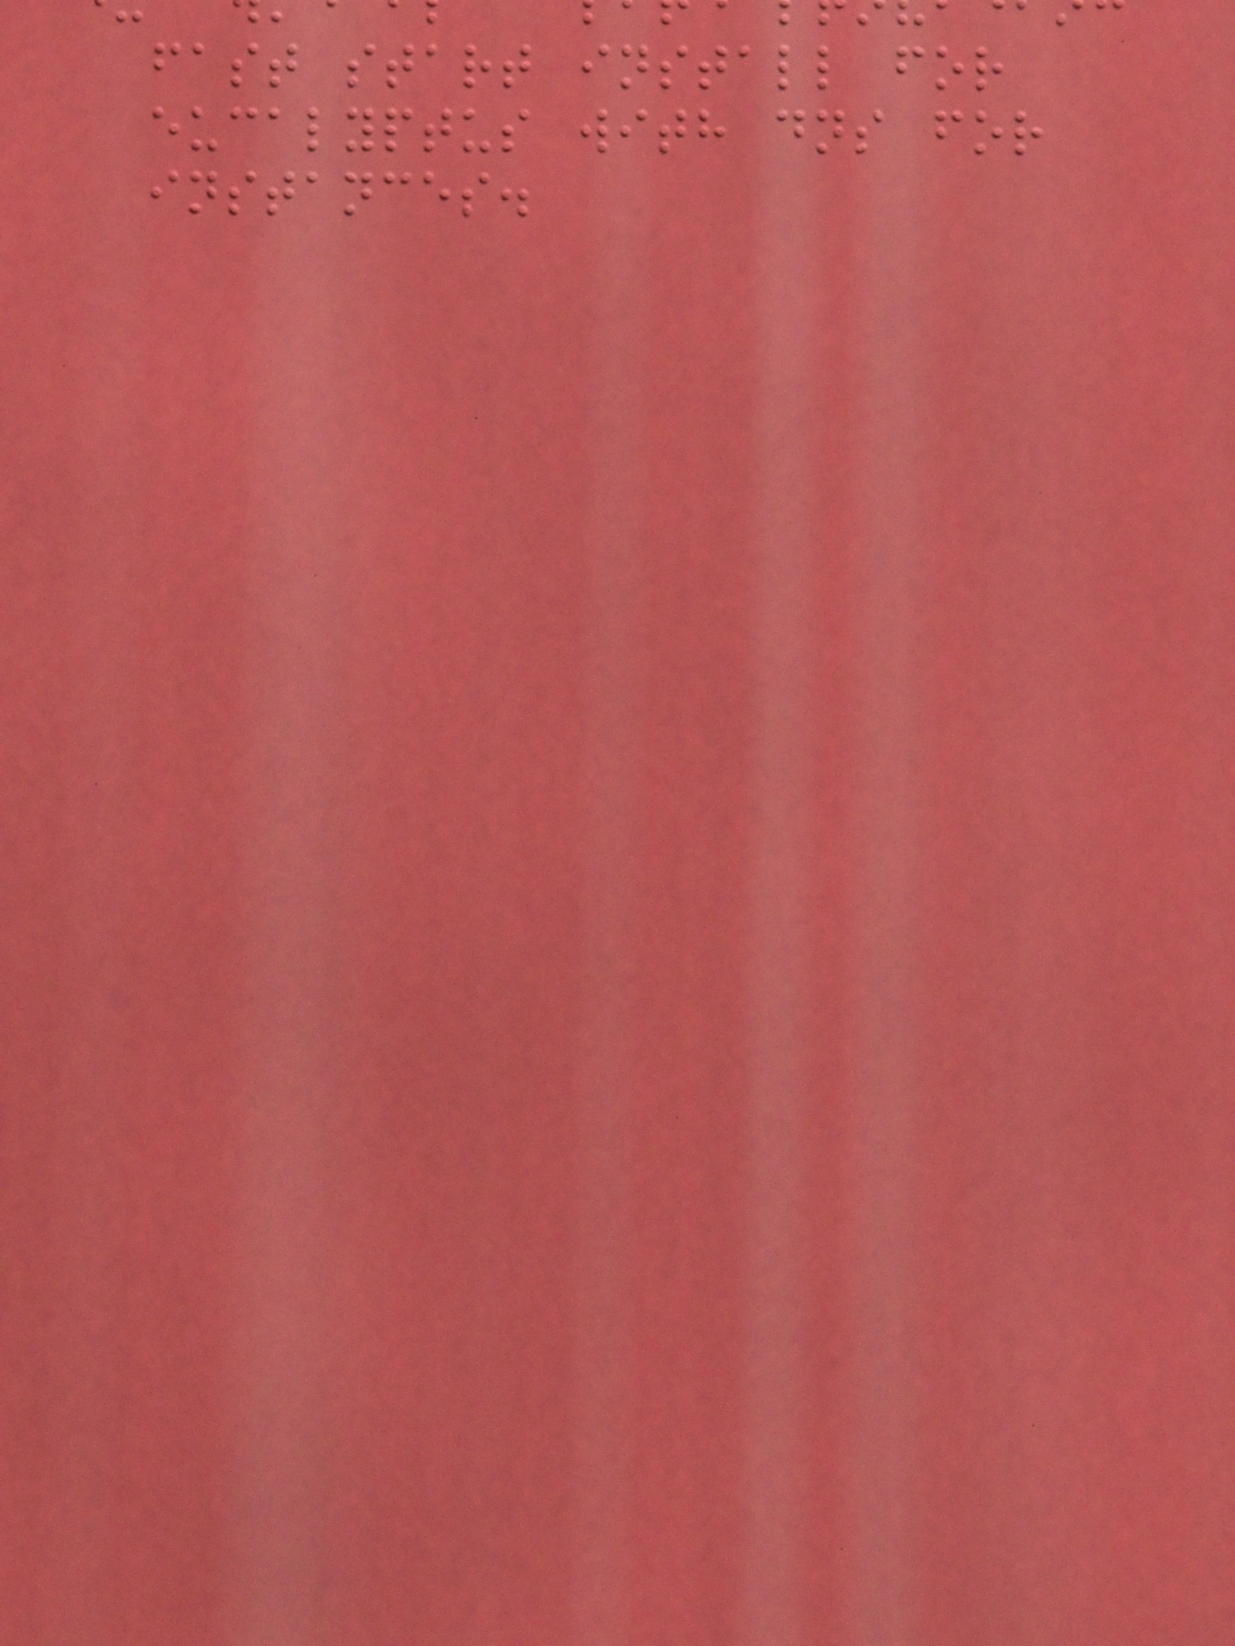fast start install for
eucalyptus with dns for
instances.
